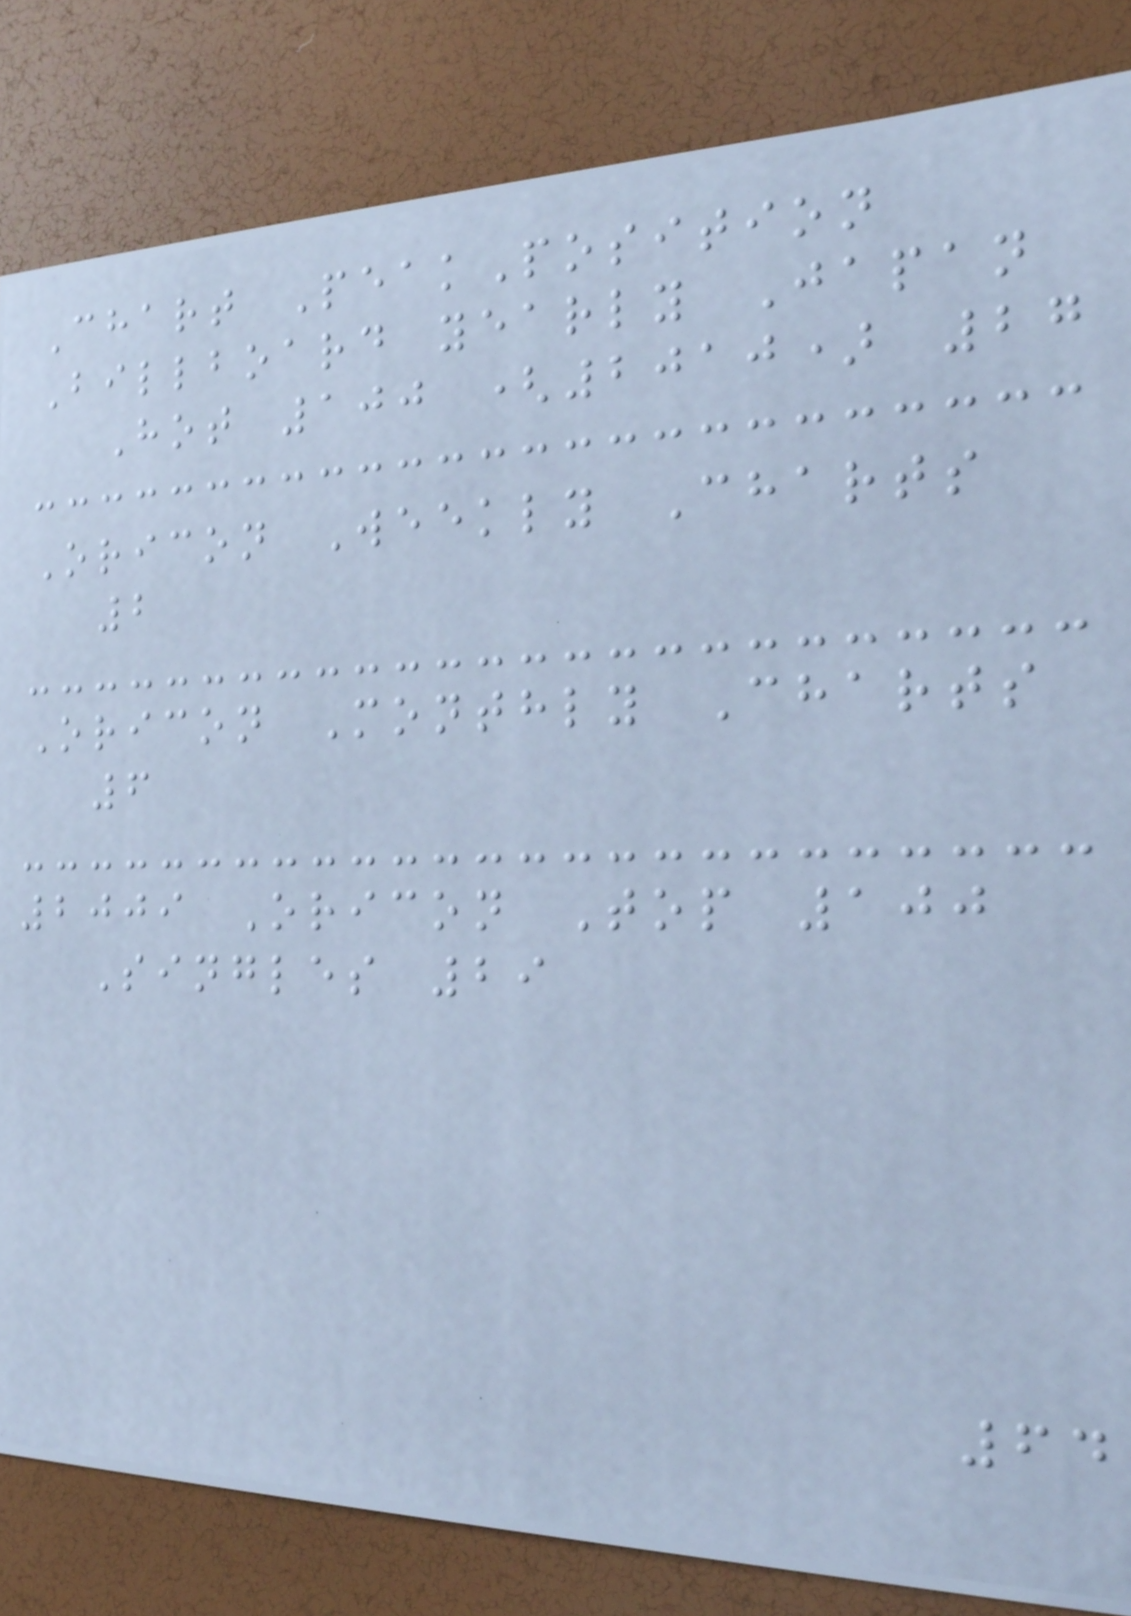Chart PeakPosition
Billboard yearly Japan
Hot 100 (2010) 27
Oricon Weekly Charts
2
Oricon Monthly Charts
6
2009 Oricon Top 100
Singles 29
64
